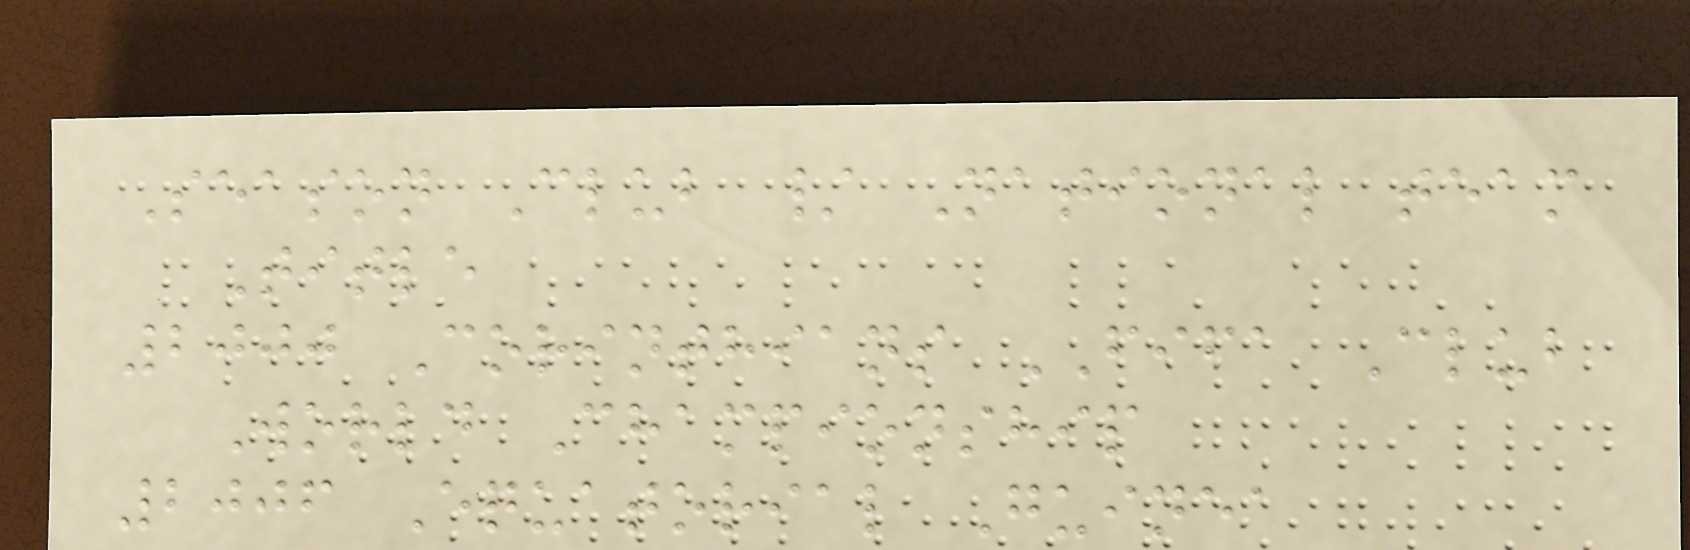Season Club / National team
Title
2000 Corinthians FIFA Club
World Championship
2006 Equatorial Guinea
